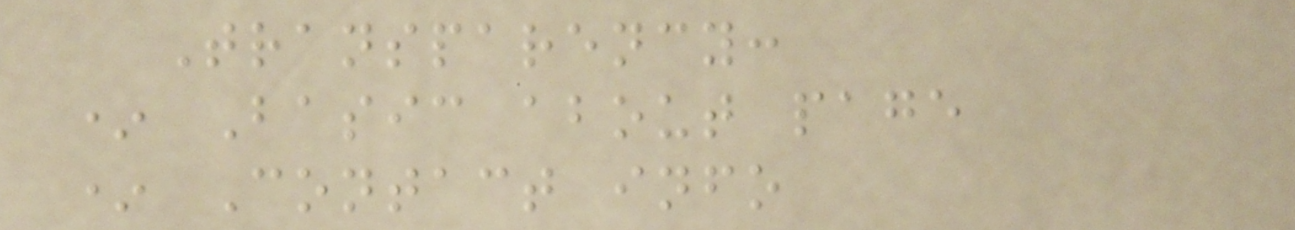Transparency:
* Basic about page
* Contact info
